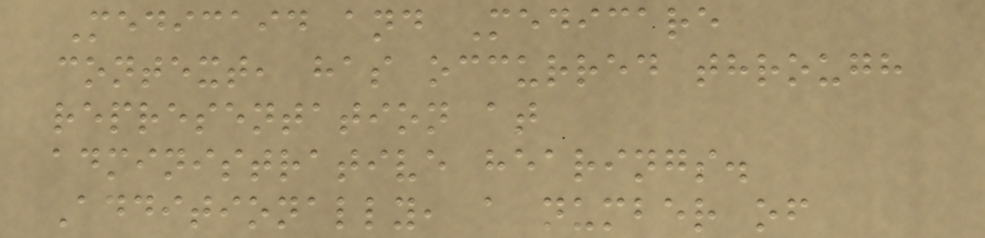Medicaid and Medicare
context, has occurred through
representation at
administrative hearings.
Additionally, a number of
